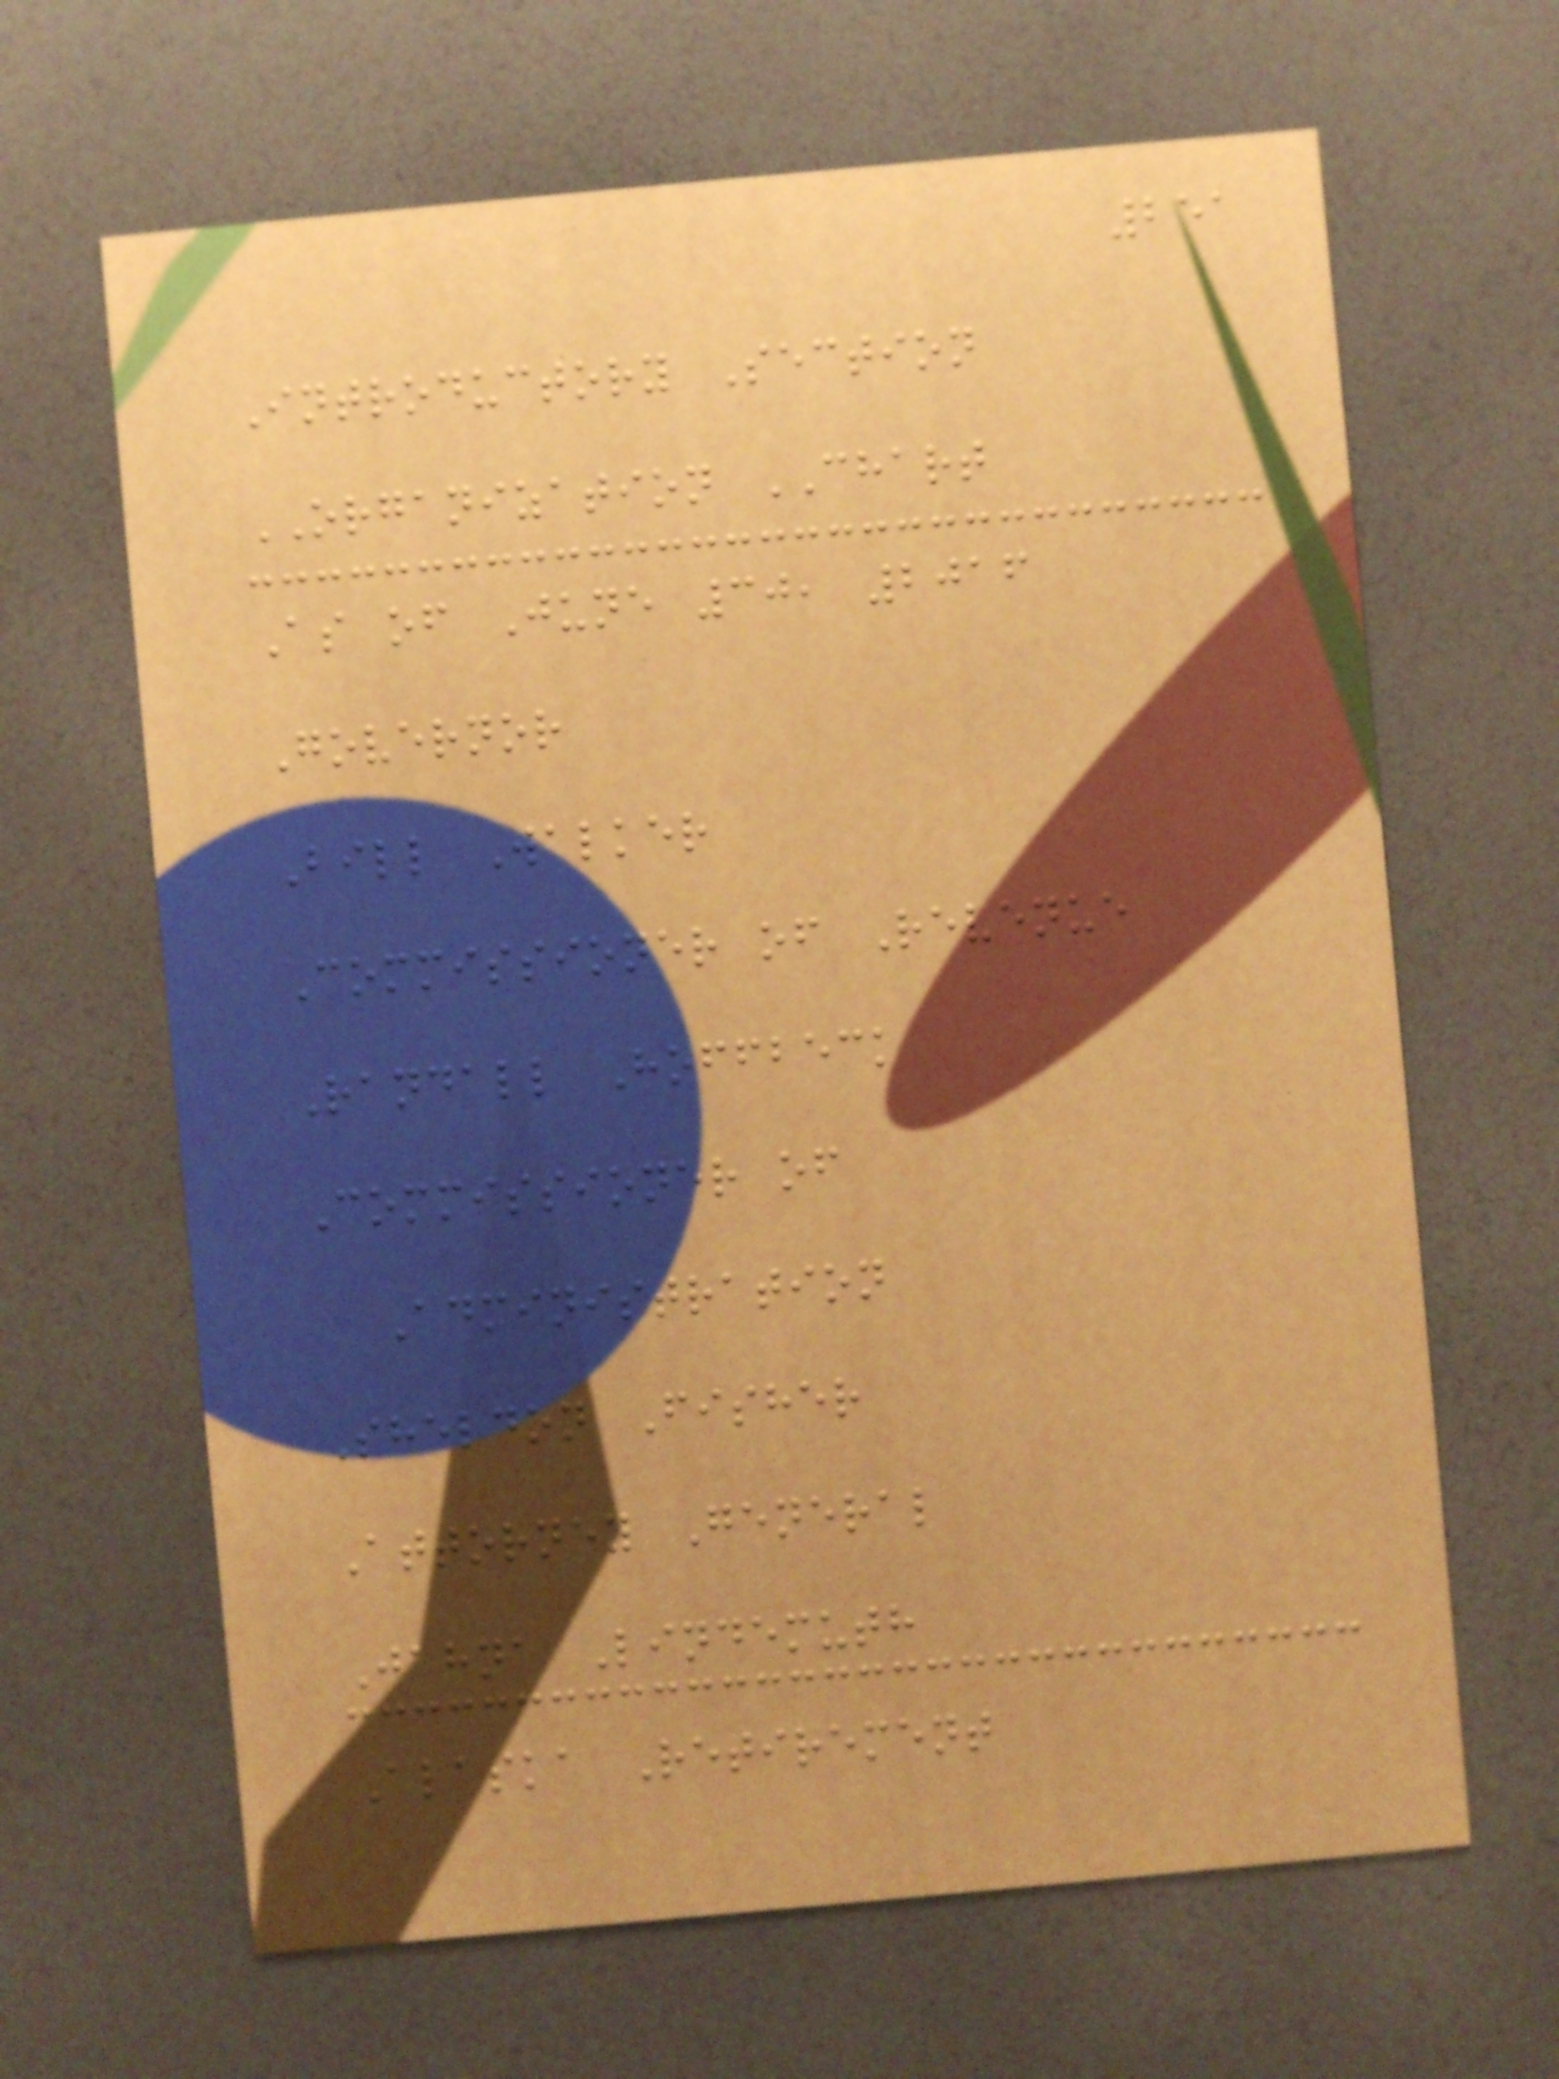251
Introductory Section
ORGANIZATION CHART
As of June 30, 2016
Governor
Bill Walker
Commissioner of Revenue
Randall Hoffbeck
Commissioner of
Administration
Sheldon Fisher
Attorney General
Jahna Lindemuth
Alaska Retirement
